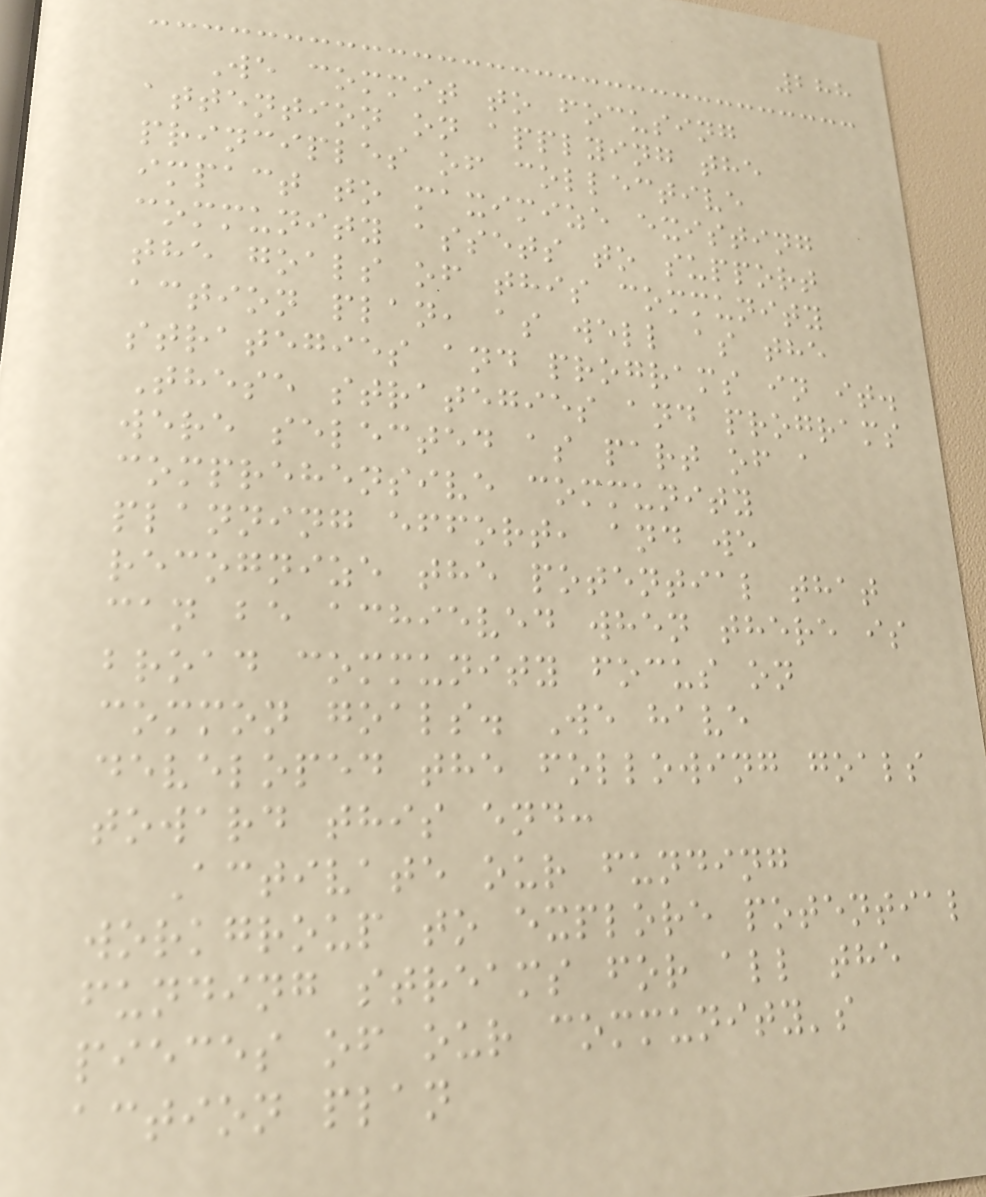288
We commit to focusing
attention on applying the
principles of collective
impact to maximize existing
community assets to support
the goals of this community
action plan, as well as the
strategies and programs in it.
These strategies and programs
were selected as part of a
comprehensive community
planning effort, and we
recognize the potential that
can be achieved when there is
broad community focus on
common goals. We have
developed the following goals
toward this end:
Activate our funding
workgroup to explore potential
funding streams for all the
pieces of our community's
action plan
